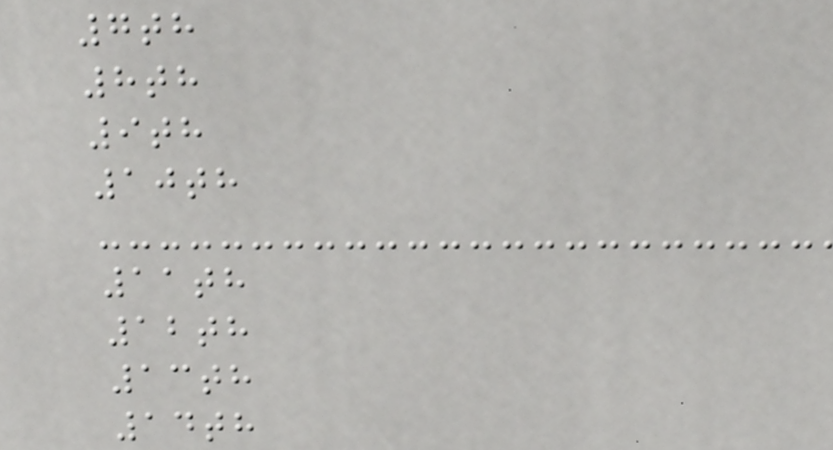7th
8th
9th
10th
11th
12th
13th
14th
